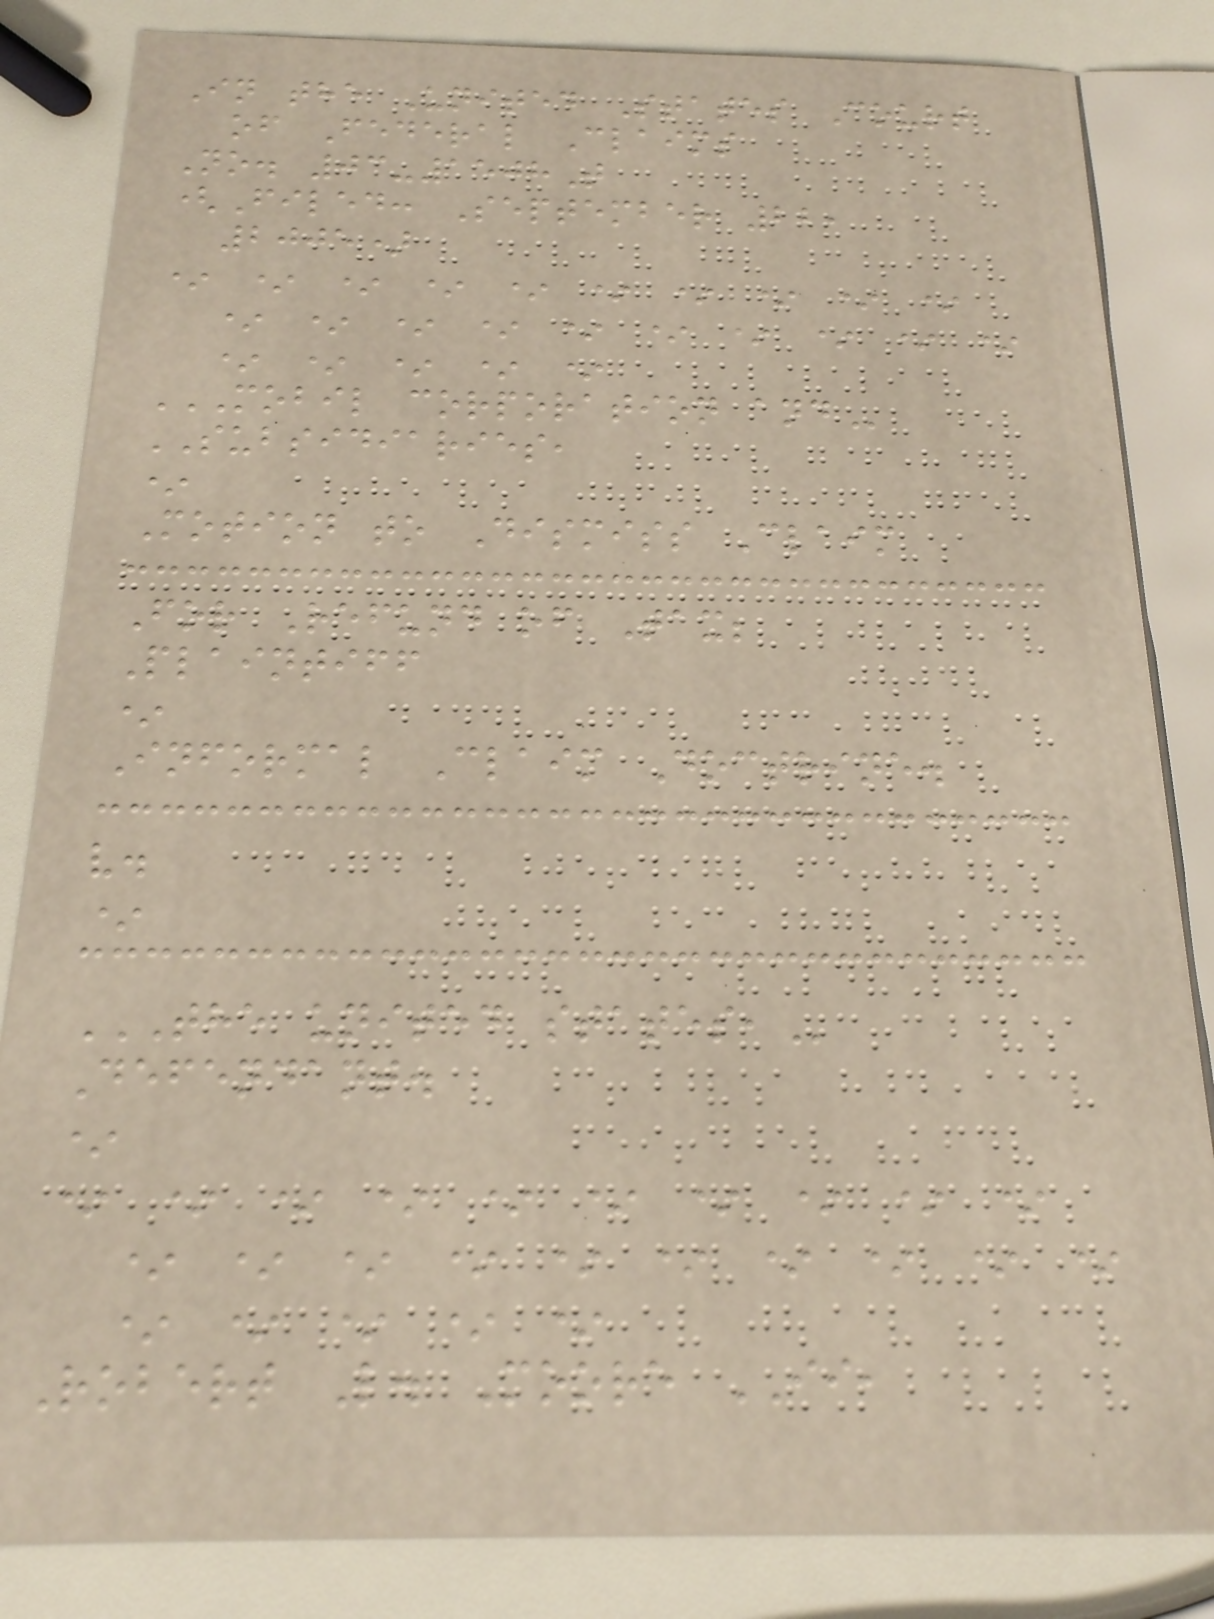In the United States Court
of Federal Claims
No. 03-1508T
(Filed: September 22,
2005)
* * * * * * * * * *
* * * * * * * * * *
* * * * *
MOBIL CORPORATION AND
SUBSIDIARIES,
*
Motion to Dismiss Claim
For Refund of Tax;
Plaintiff
*
Informal Claim Doctrine.
v.
*
THE UNITED STATES,
Defendant.
*
* * * * * * * * * *
* * * * * * * * * *
* * * * *
Robert L. Moore II,
